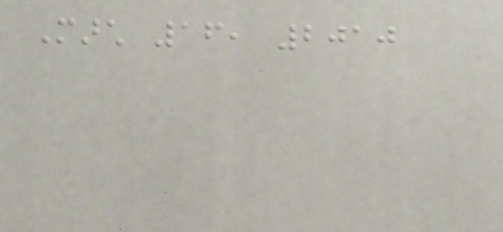March 16, 2010
